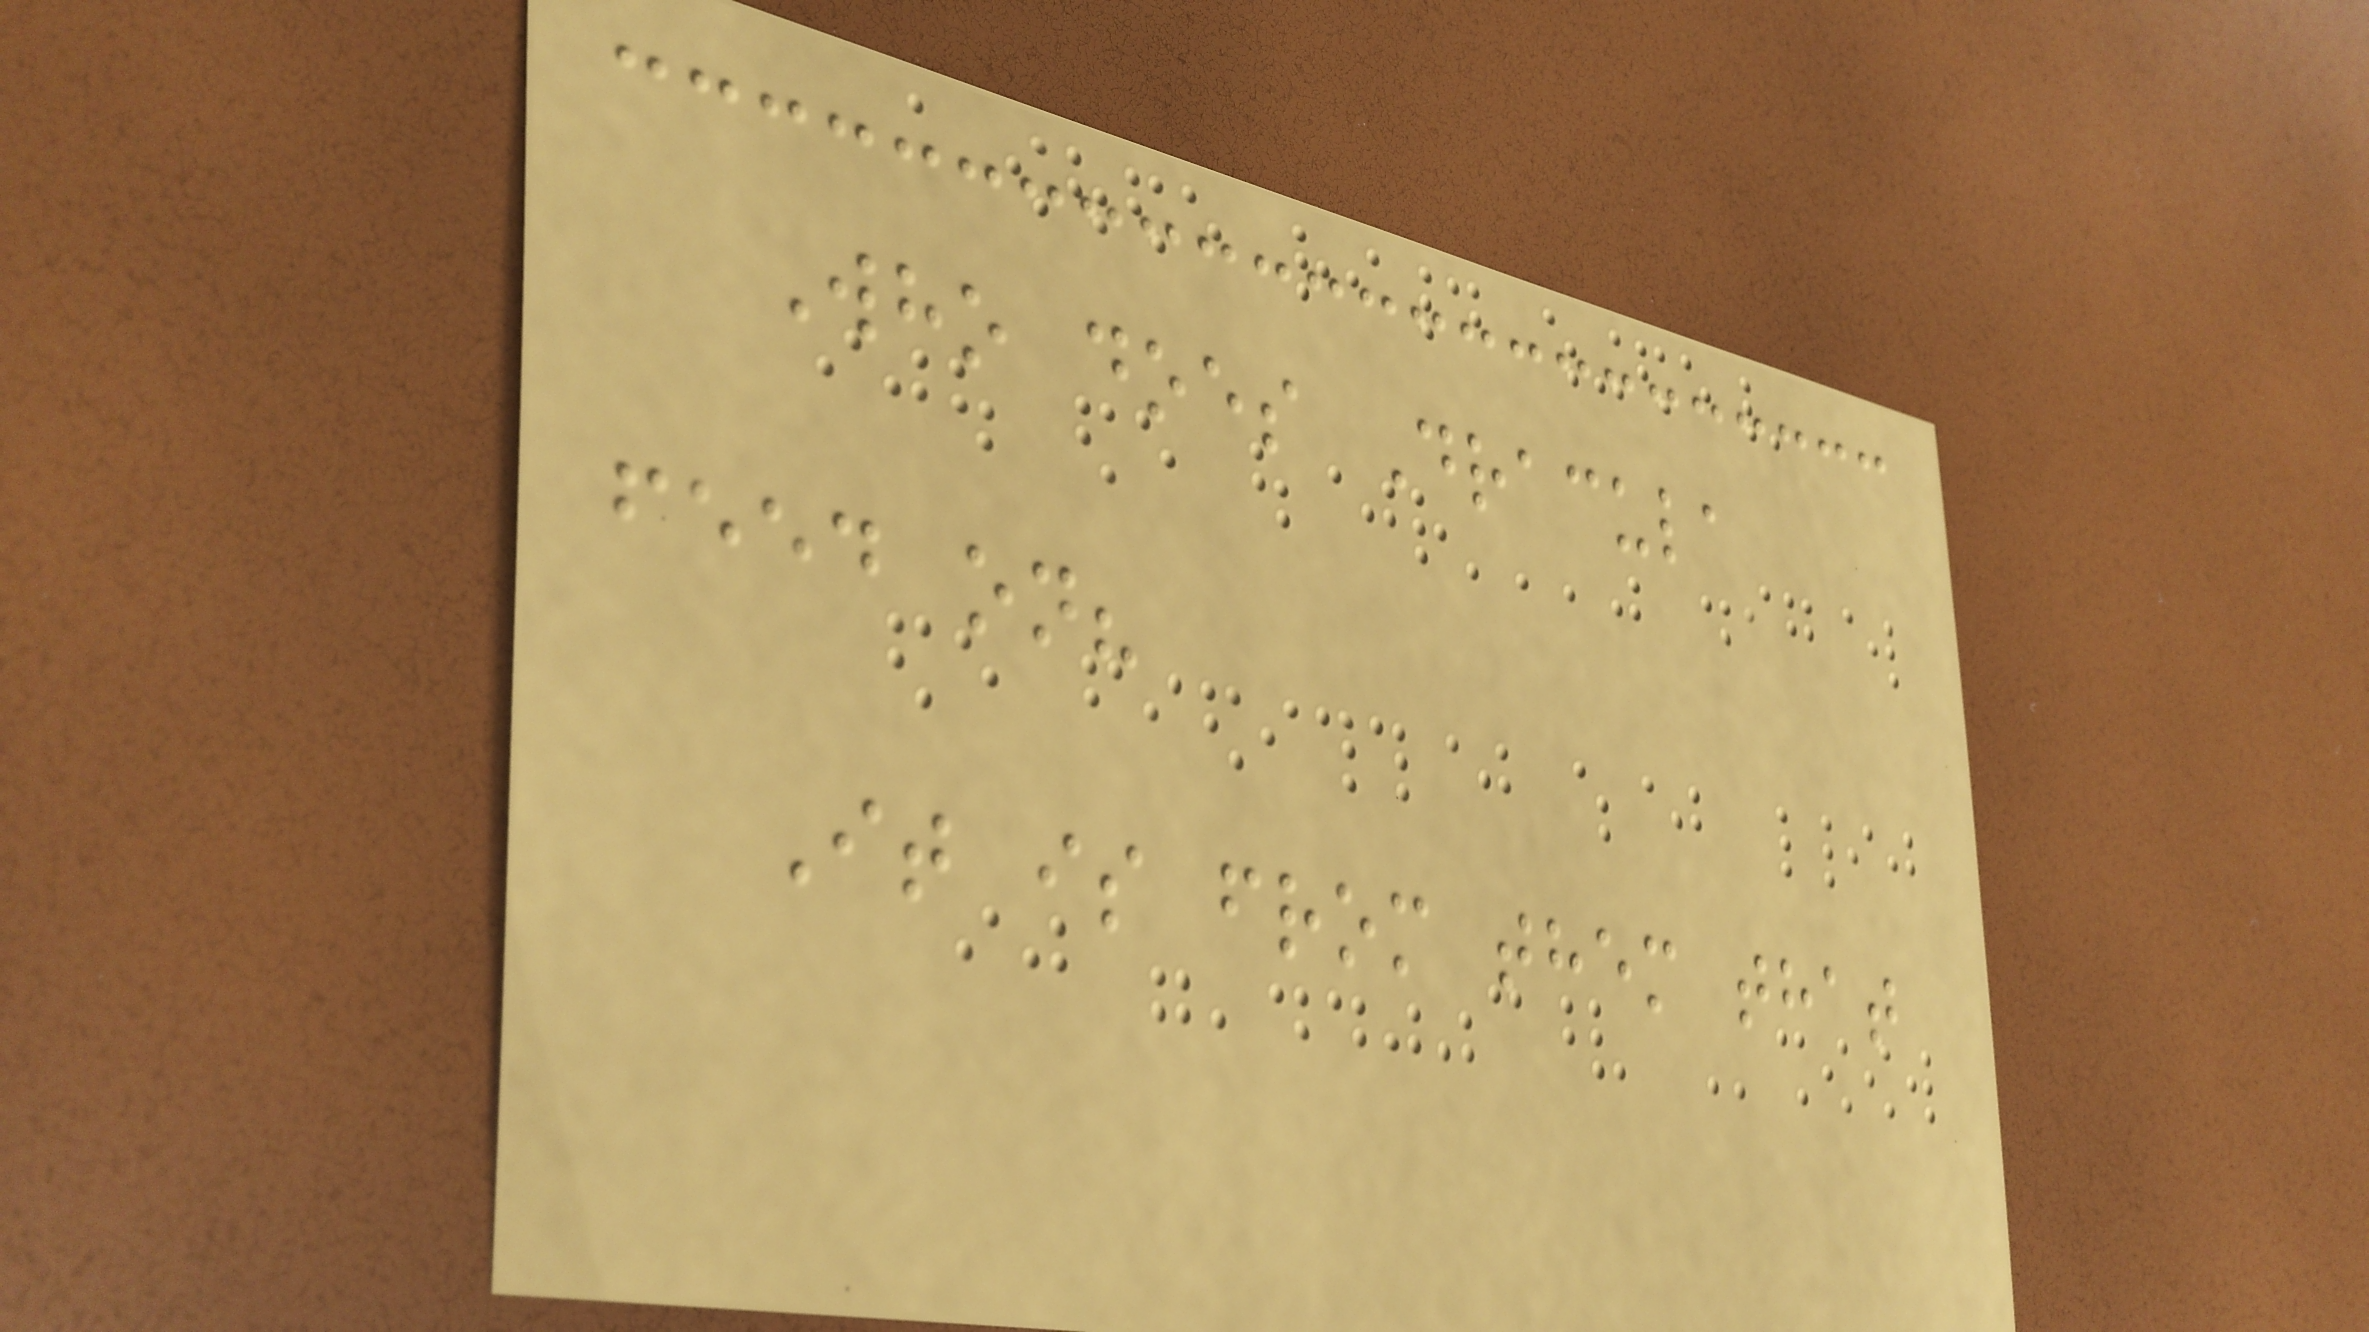Who does Dracula
feed on?
It is from them that
